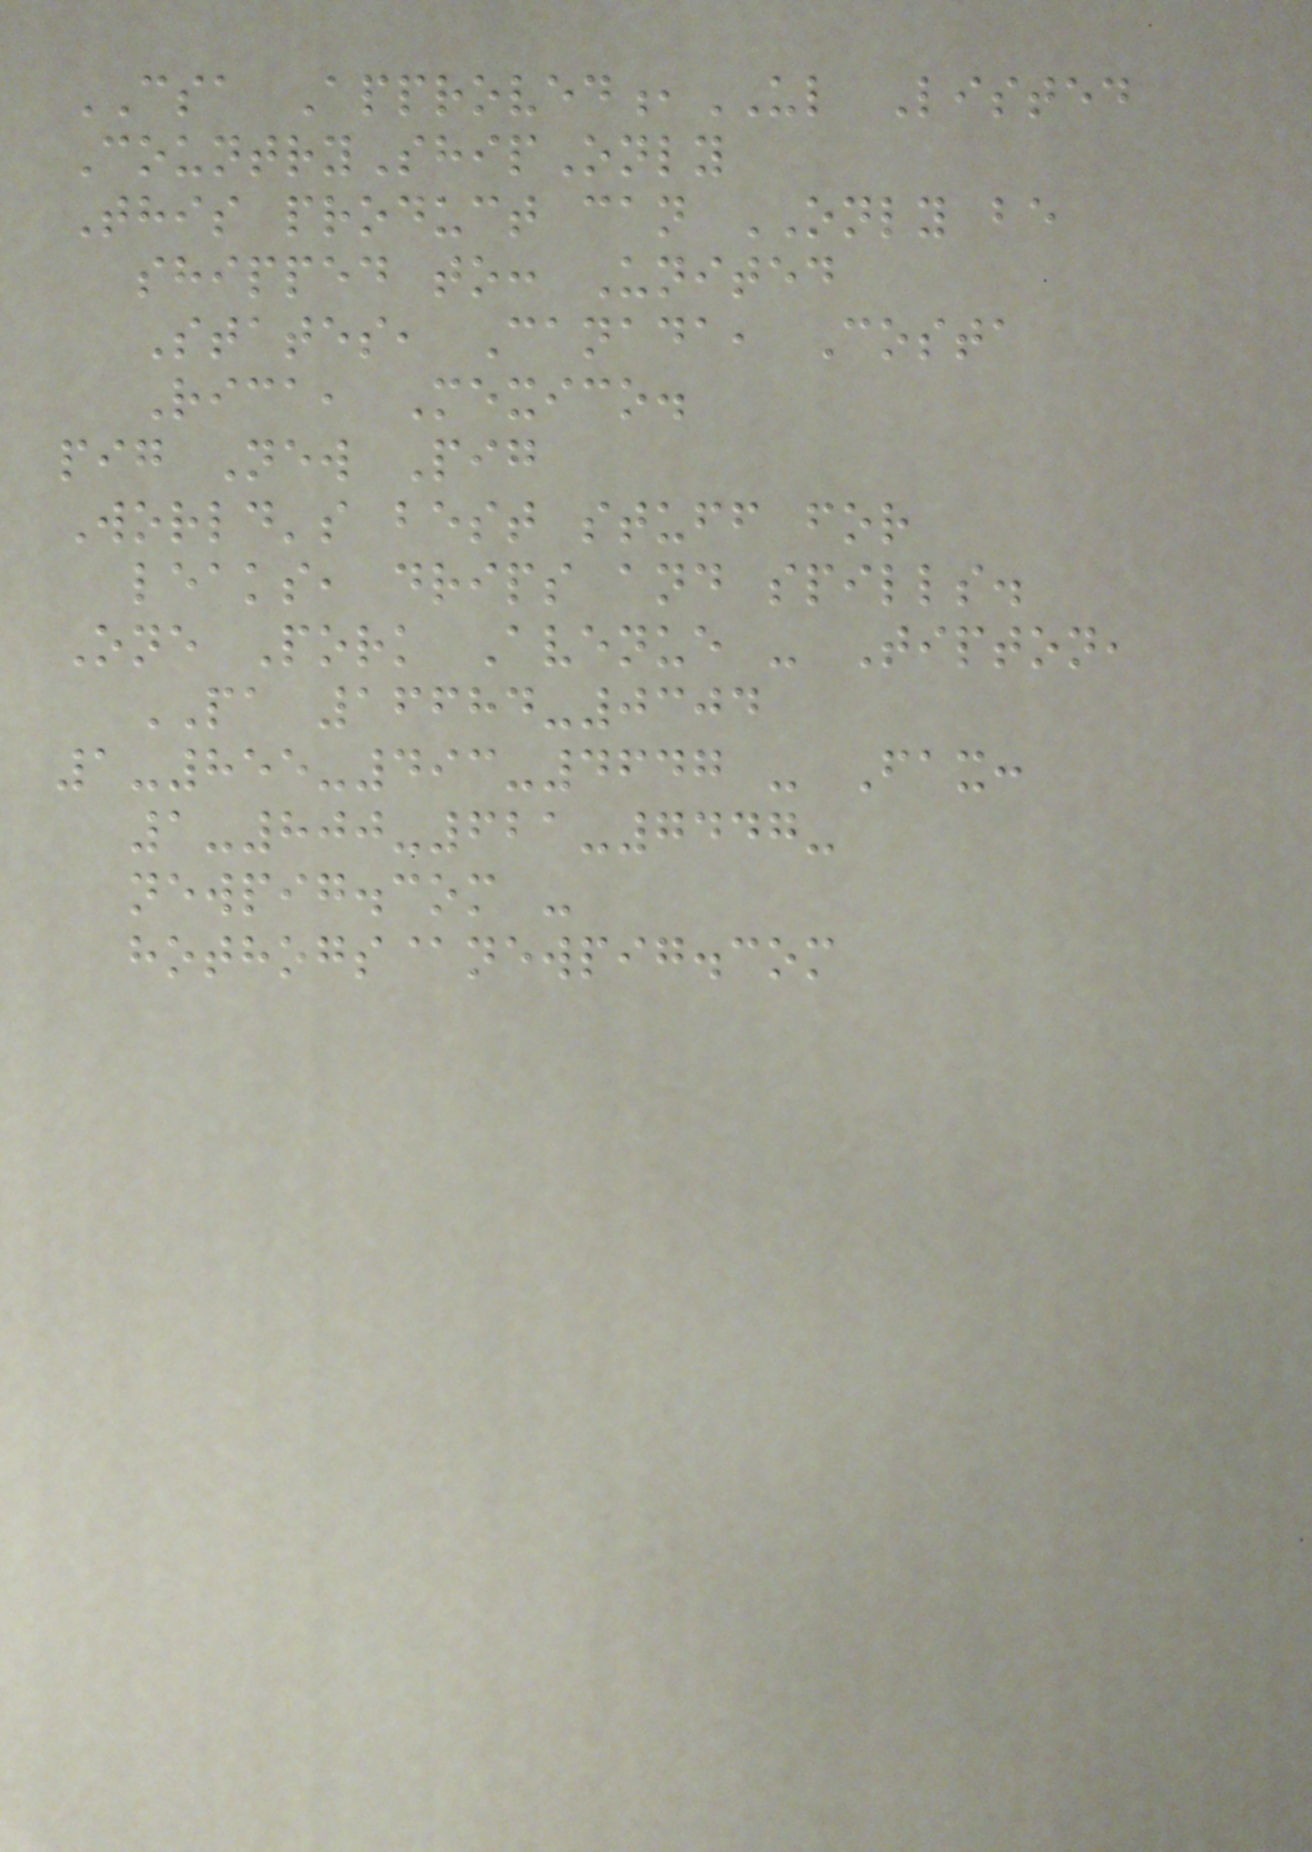CSA Approved,UL Listed
CountryShipOnly
This product can ONLY be
shipped to: United
States, Canada, Costa
Rica, Mexico.
pig New Pig
World's best stuff for
leaks, drips and spills.
One Pork Avenue - Tipton,
PA 16684-0304
1-855-493-4647 - Fax:
1-800-621-7447-
newpig.com -
hothogs@newpig.com
